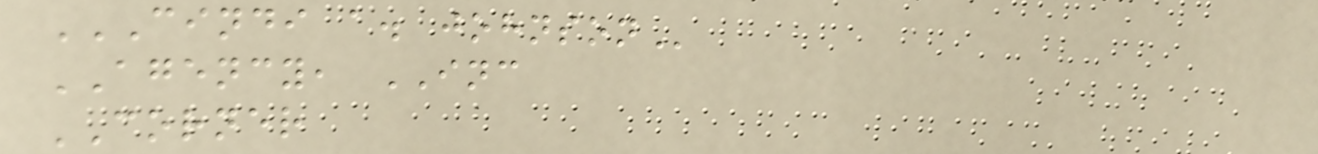CINDI A. JOHNSON
AGENCY, INC
CORNER
